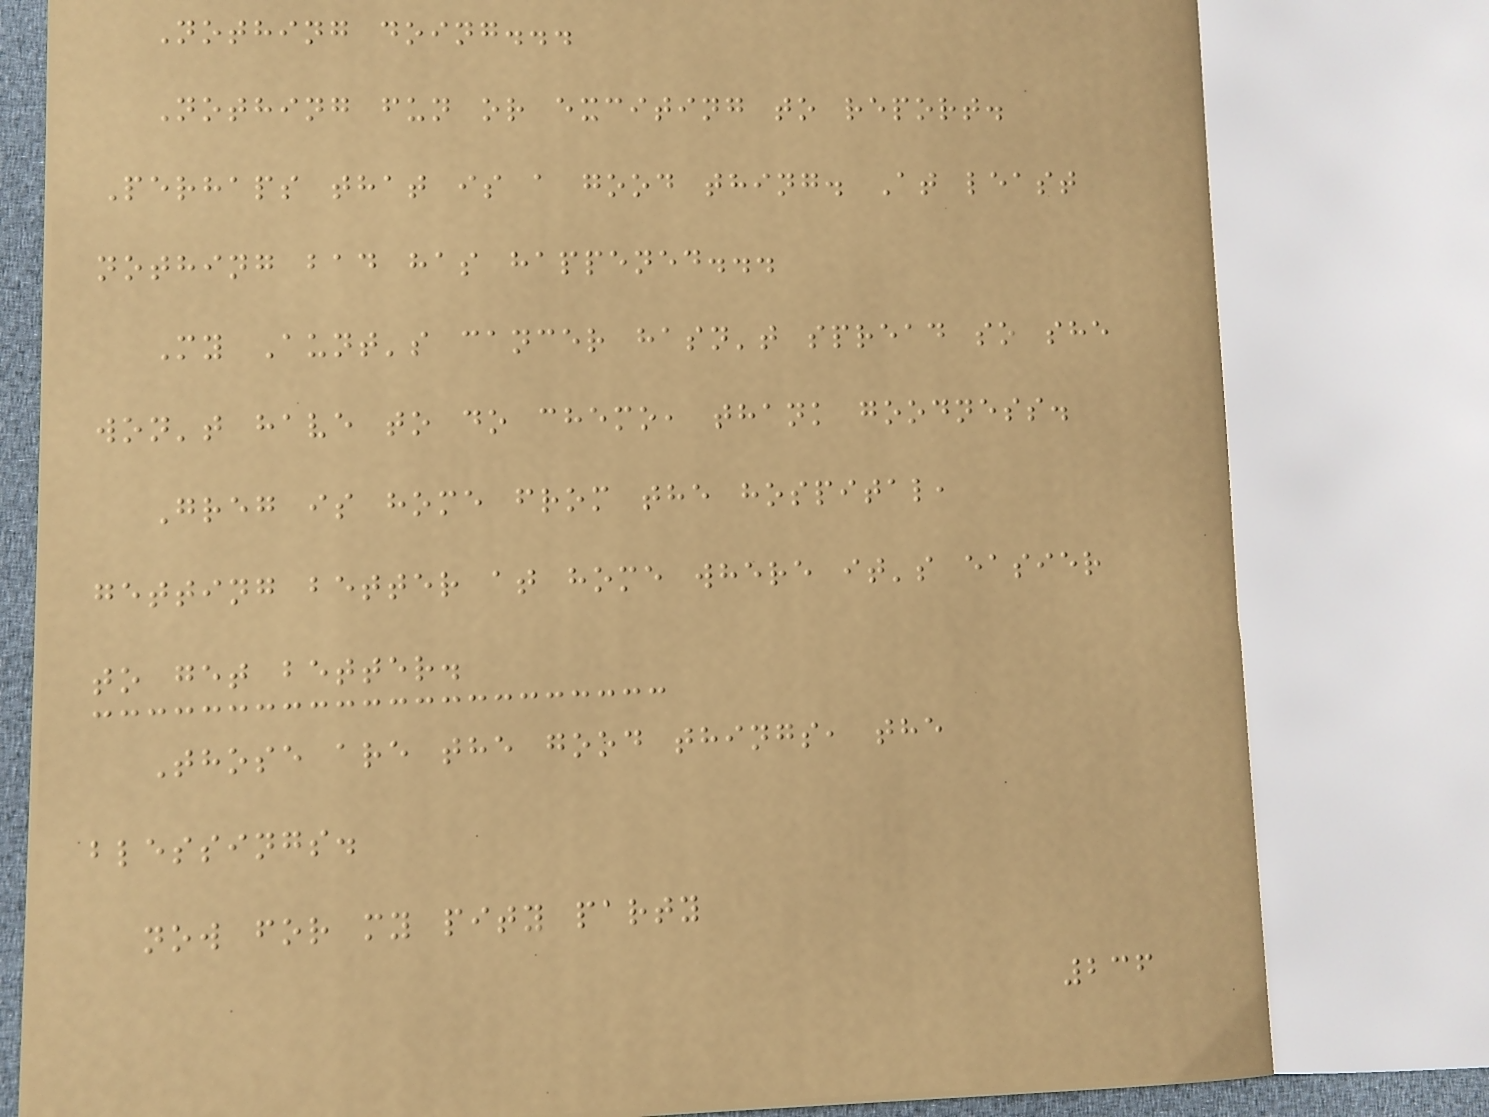Nothing doing...
Nothing fun or exciting to report.
Perhaps that is a good thing. At least
nothing bad has happened...
My Aunt's cancer hasn't spread so she
won't have to do chemo, thank goodness.
Greg is home from the hospital,
getting better at home where it's easier
to get better.
Those are the good things, the
blessings.
now for my pity party
236
